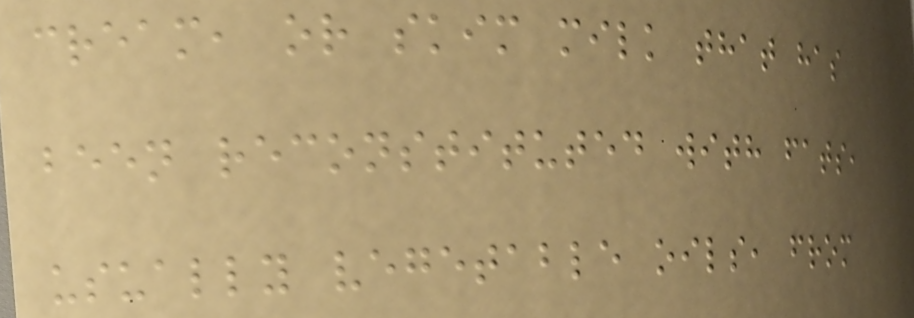cream, or skim milk that has
been reconstituted with fats,
usually vegetable oils, from
